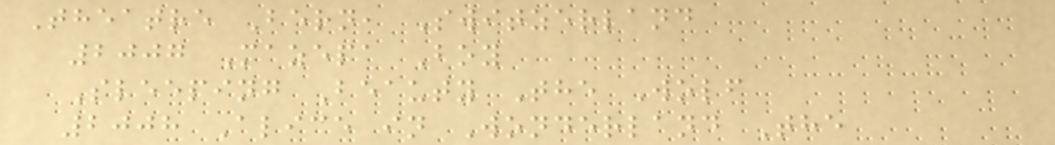Theatre Bern, Switzerland
2007 Mazepa Boy
Sleeping Beauty The Wolf
2008 Alice in Wonderland The
